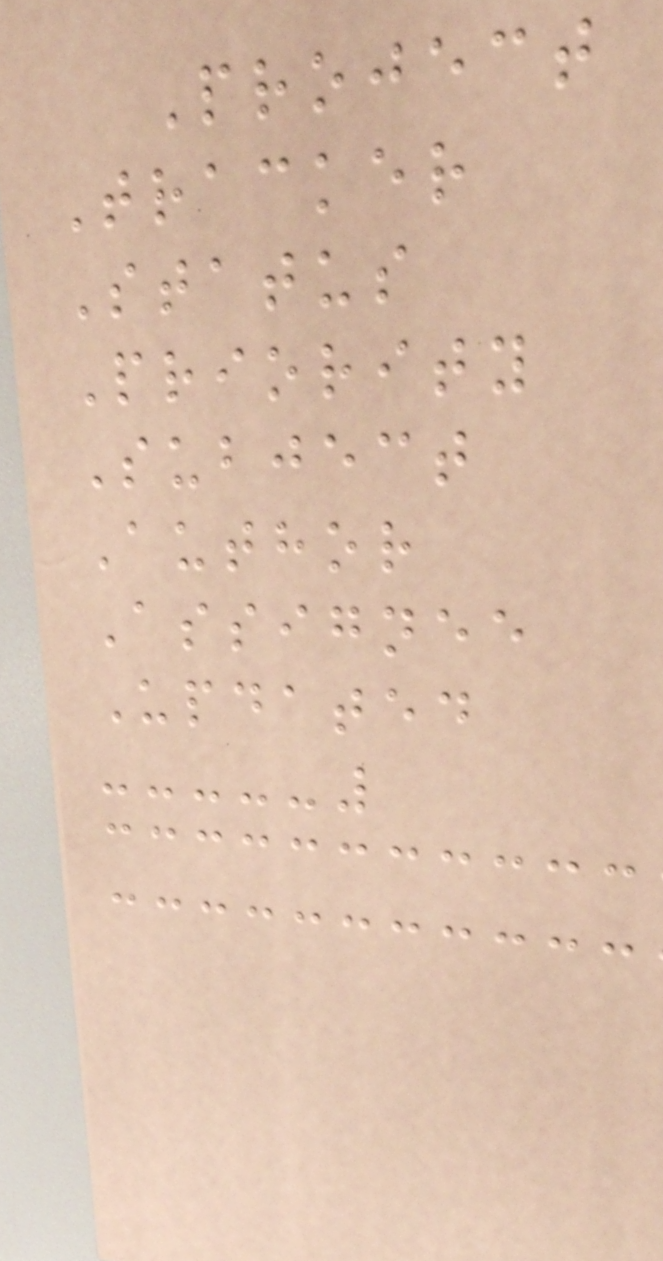Project
Tracker
Status
Priority
Subject
Author
Assignee
Updated
